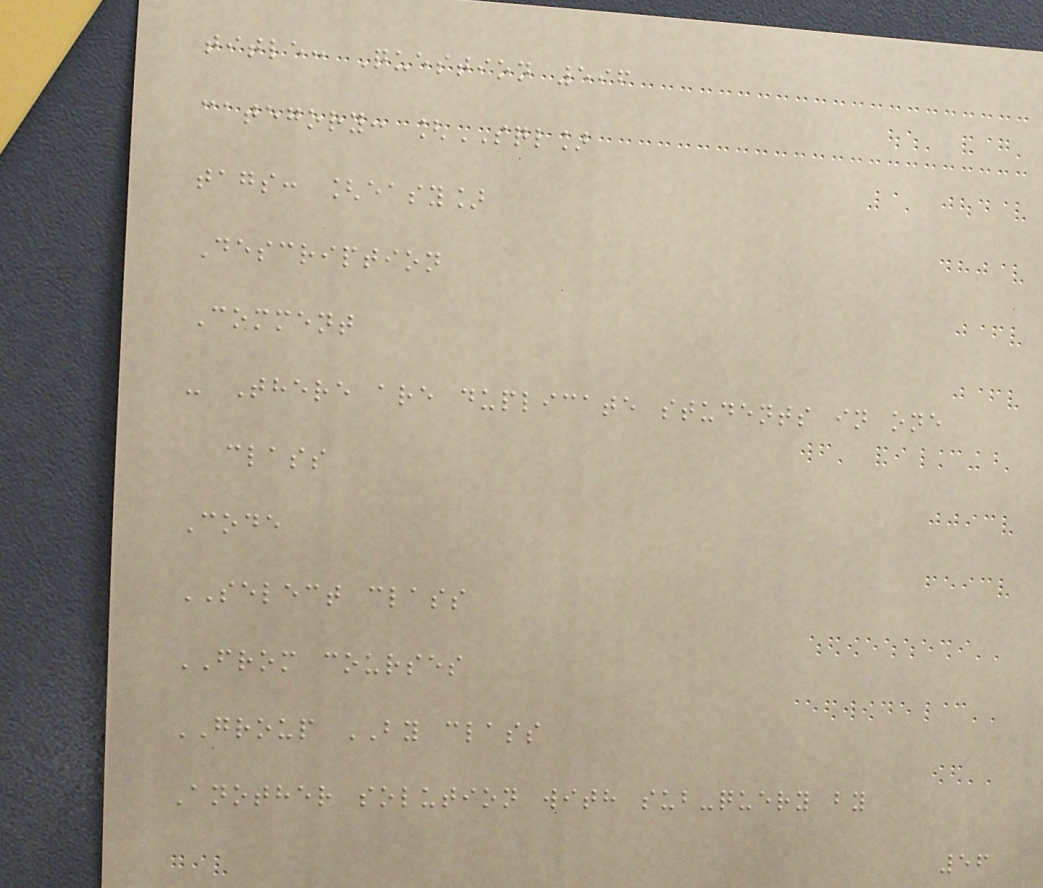title: Question 596
category: [SQL]
tags: [easy]
Description
Comment
- There are duplicate students in one
class
Code
SELECT class
FROM courses
GROUP BY class
Another solution with sub-query by
56
